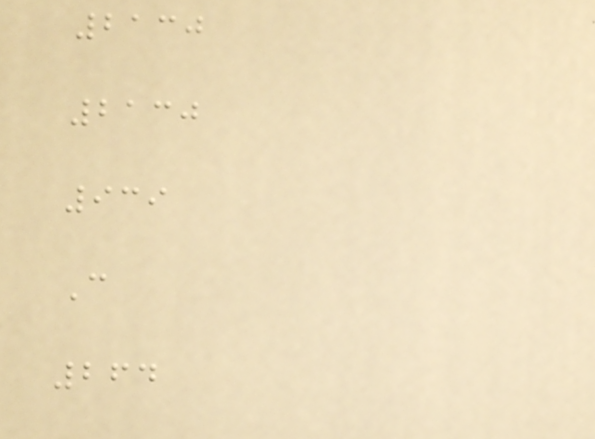2130
2130
939
C
264
